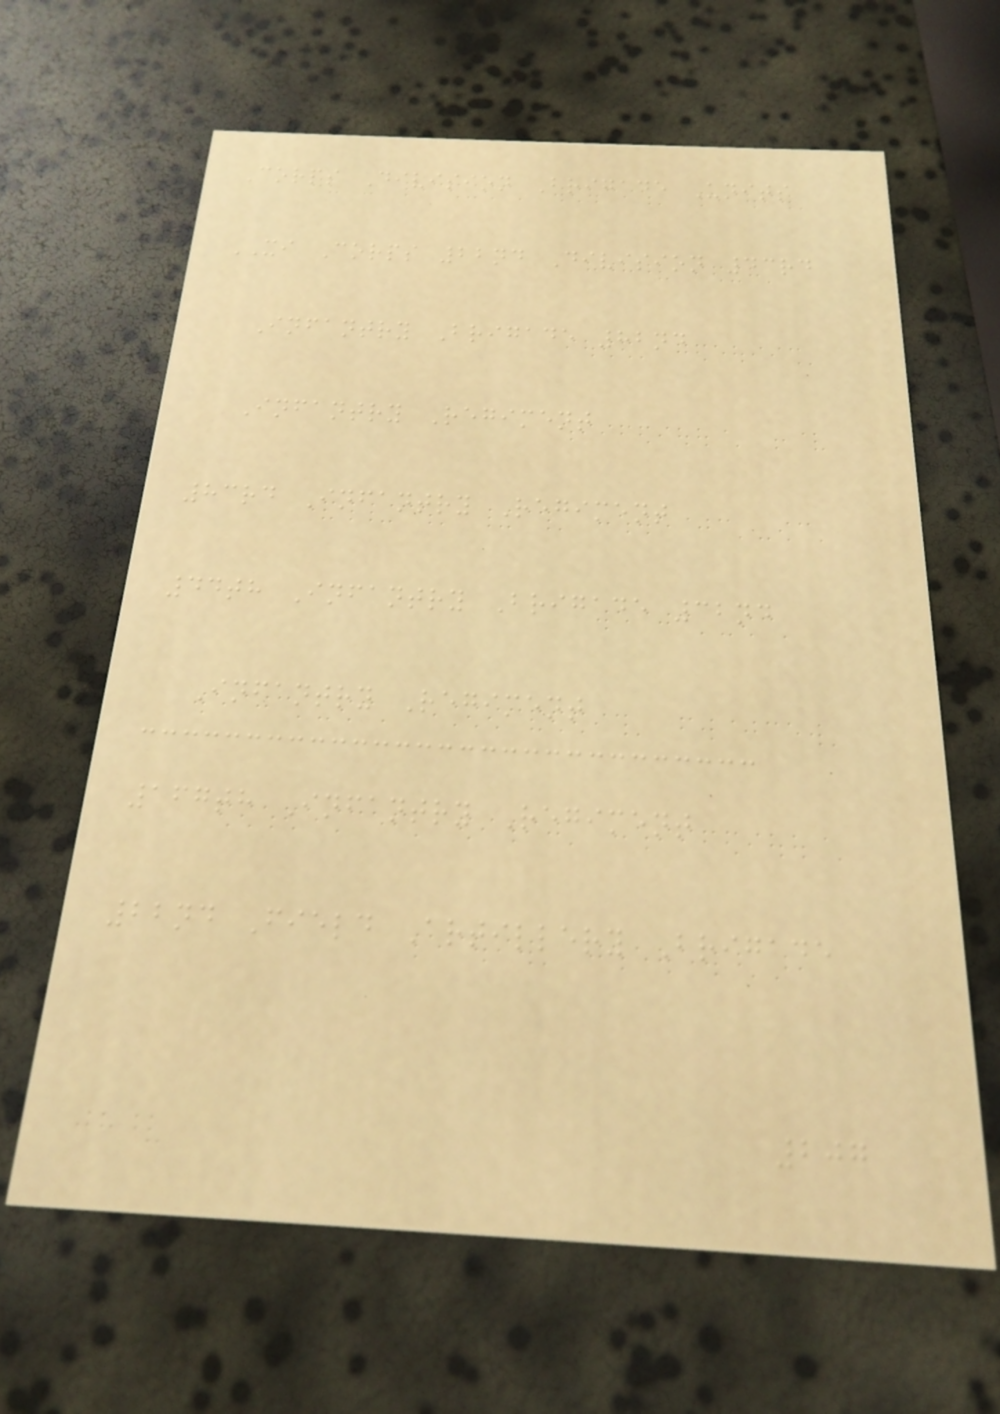Corps Division Brigade Units
XI Corps 22nd Division 43rd
Infantry Brigade 82nd
Infantry Regiment
83rd Infantry Regiment
44th Infantry Brigade 32nd
Infantry Regiment
167th Infantry Regiment
22nd Field Artillery Brigade
207
